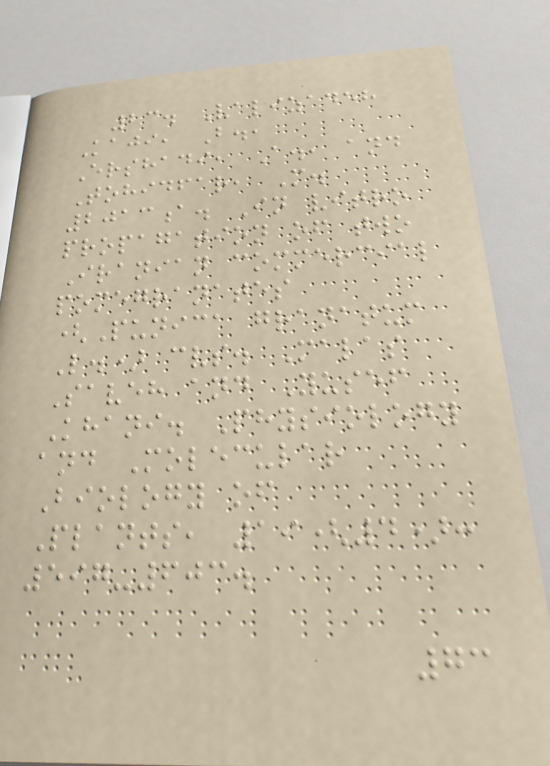23. Valizadeh
Kaji, B.,
Ershadi, A., and
Tohidfar, M.
2013a. In vitro
propagation of two
Iranian commercial
pomegranates
(Punica granatum
L.) cvs. Malas
Saveh and Yusef
Khani. Physiology
and Molecular
Biology of
Plants, 19(4):
597-603.
73
